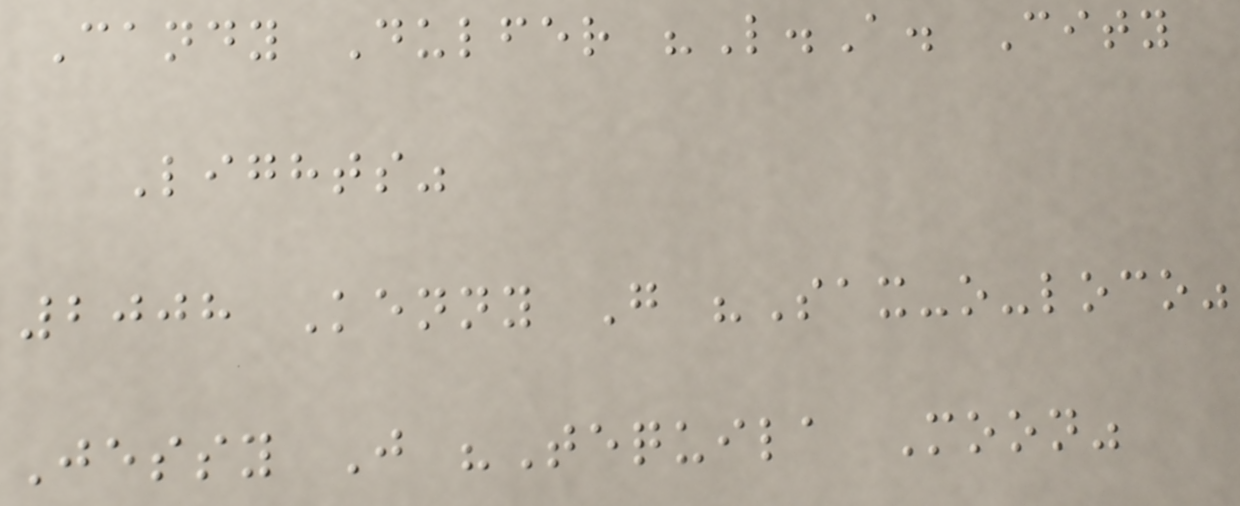Candy Dulfer "L.A. City
Lights"
2008 Kenny G "Sax-o-loco"
Jessy J "Tequila Moon"
